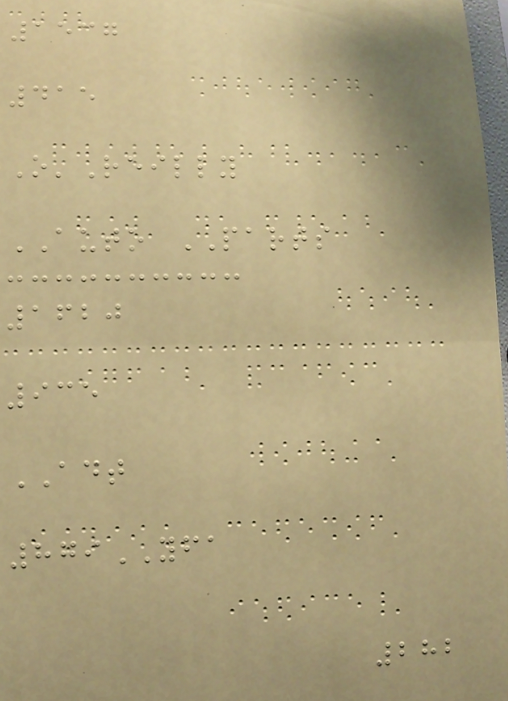1537
415
O'Reilly
AUTO PARTS
1620
935
ADT
879YFA
282
